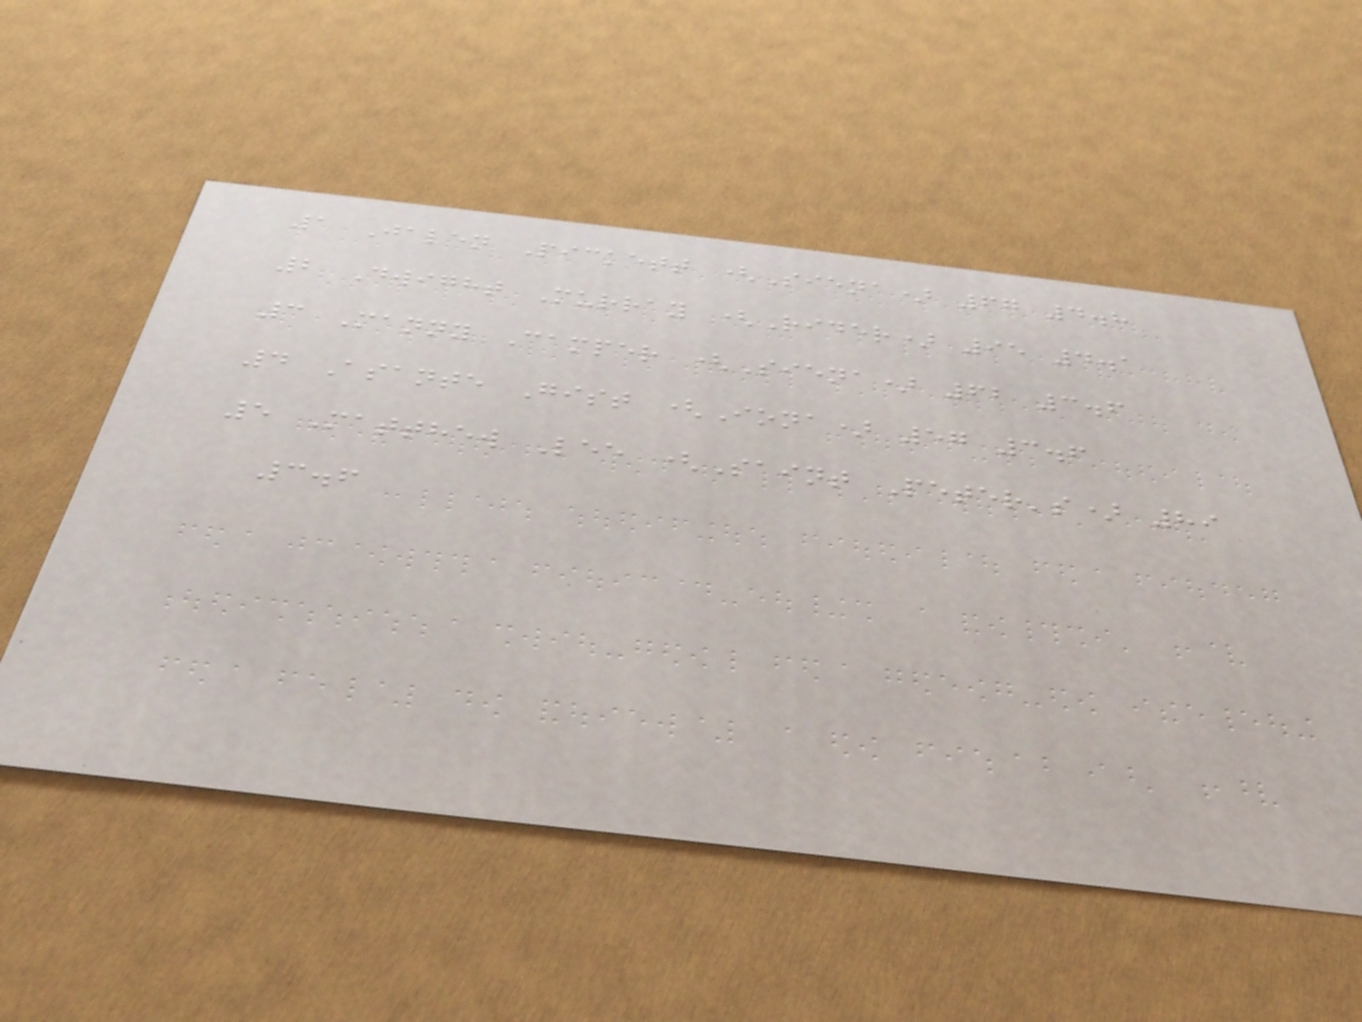1 Jalen Pickett (Siena) 67 4.8
2 Dwight Murray (Rider) 95 4.1
3 Manny Camper (Siena) 62 3.6
4 Asante Gist (Iona) 57 3.6
5 Matthew Lee (Saint Peter's) 89
3.6
